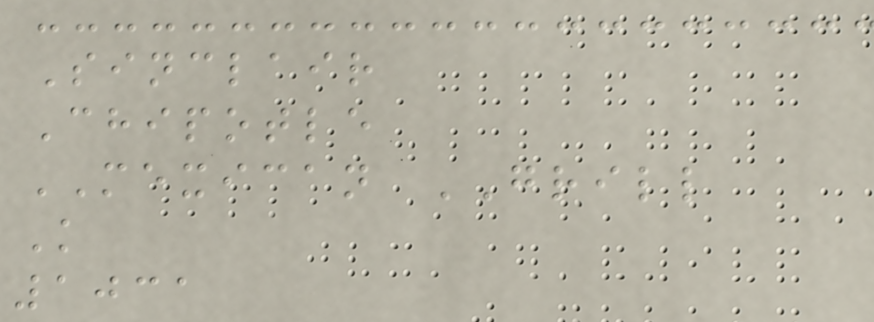Sinclair
Chipotle
MEXICAN GRILL
K
1031
